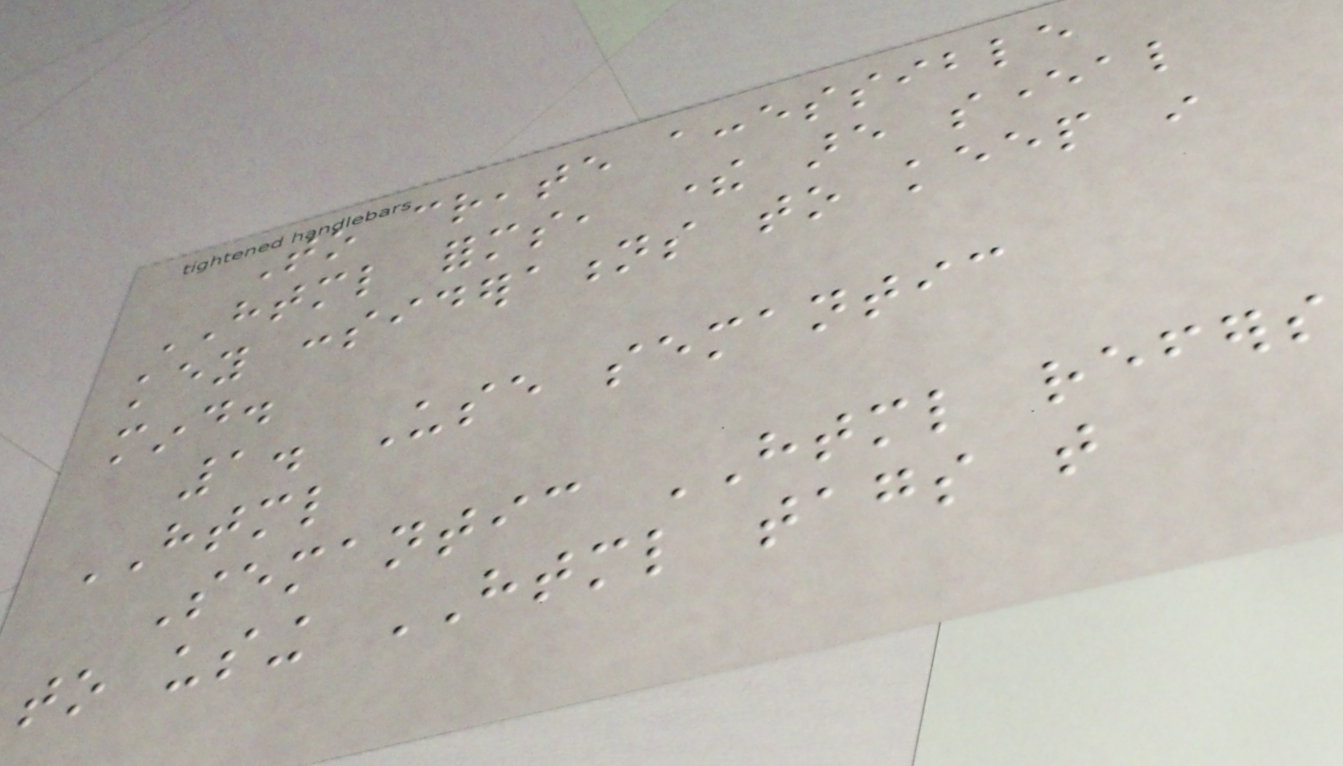To create accessible
HTML forms, there are several
key considerations to keep in
mind.
1. Use semantic
HTML
Semantic HTML refers
to using HTML tags that
